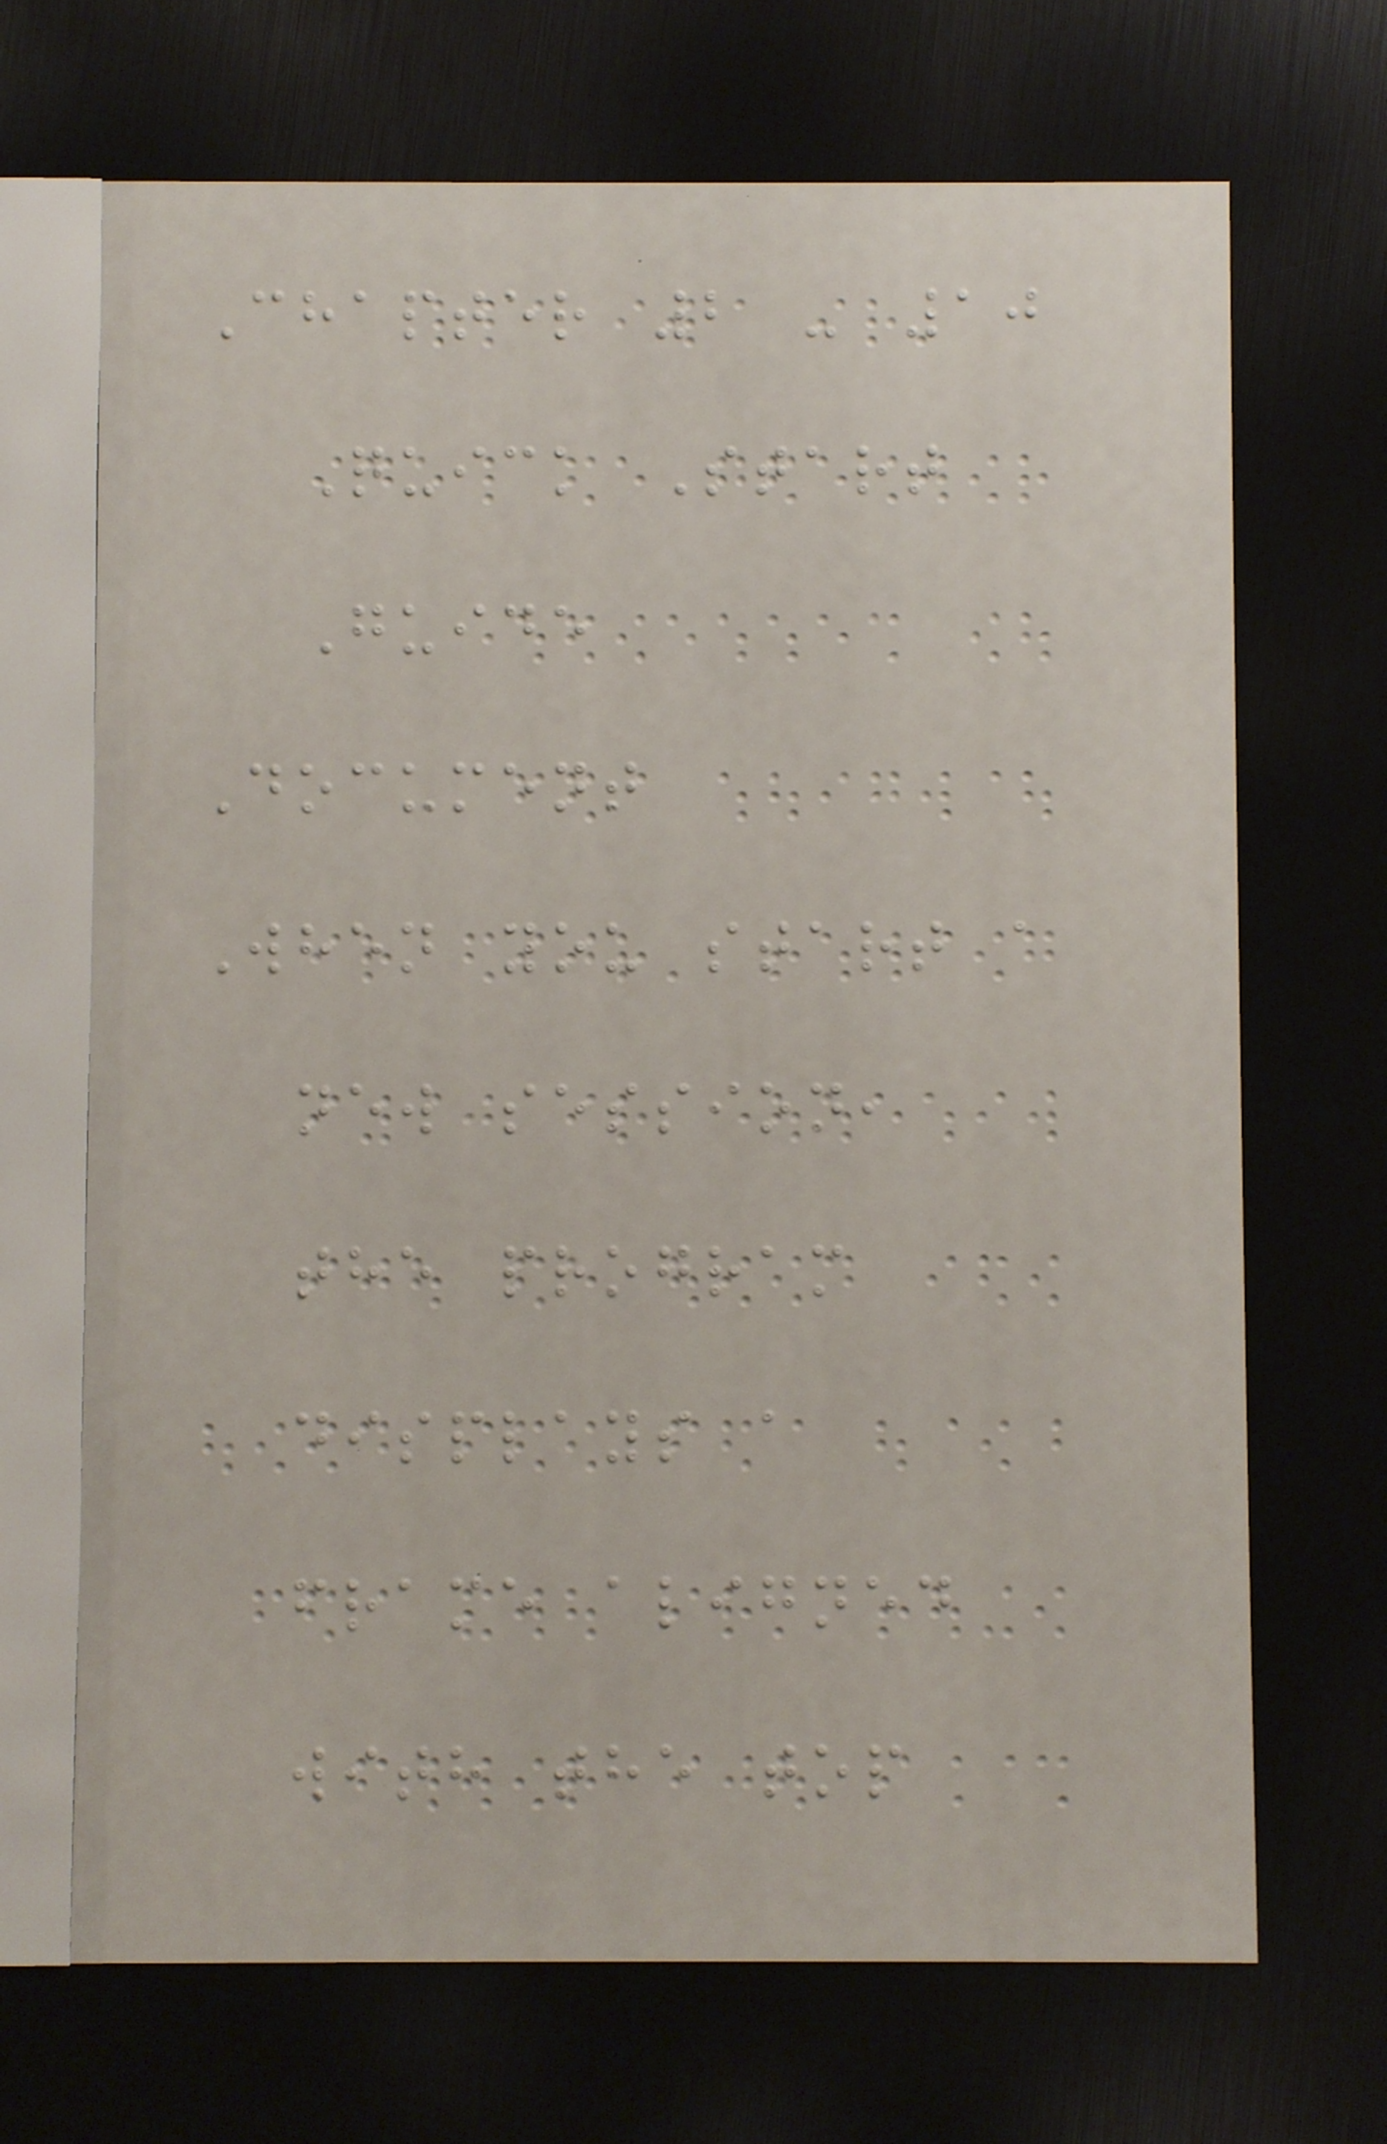Chapter 2 - 10
Quick Start
Guide
Document
When you start a
new session,
the program
displays a
frame aligned
with the top
